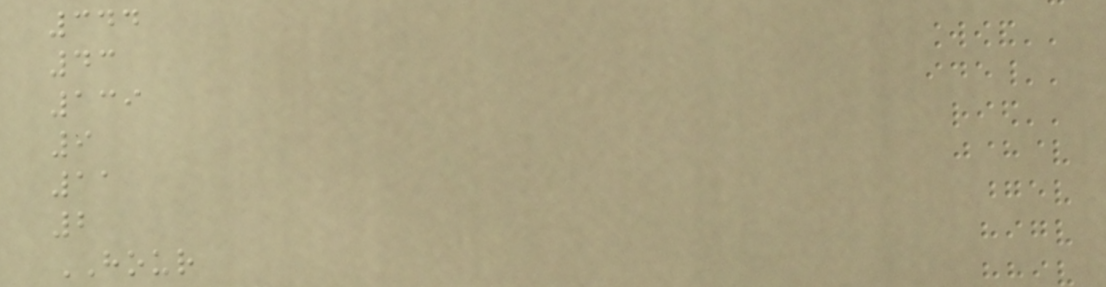344
43
139
9
11
2
HOUR
